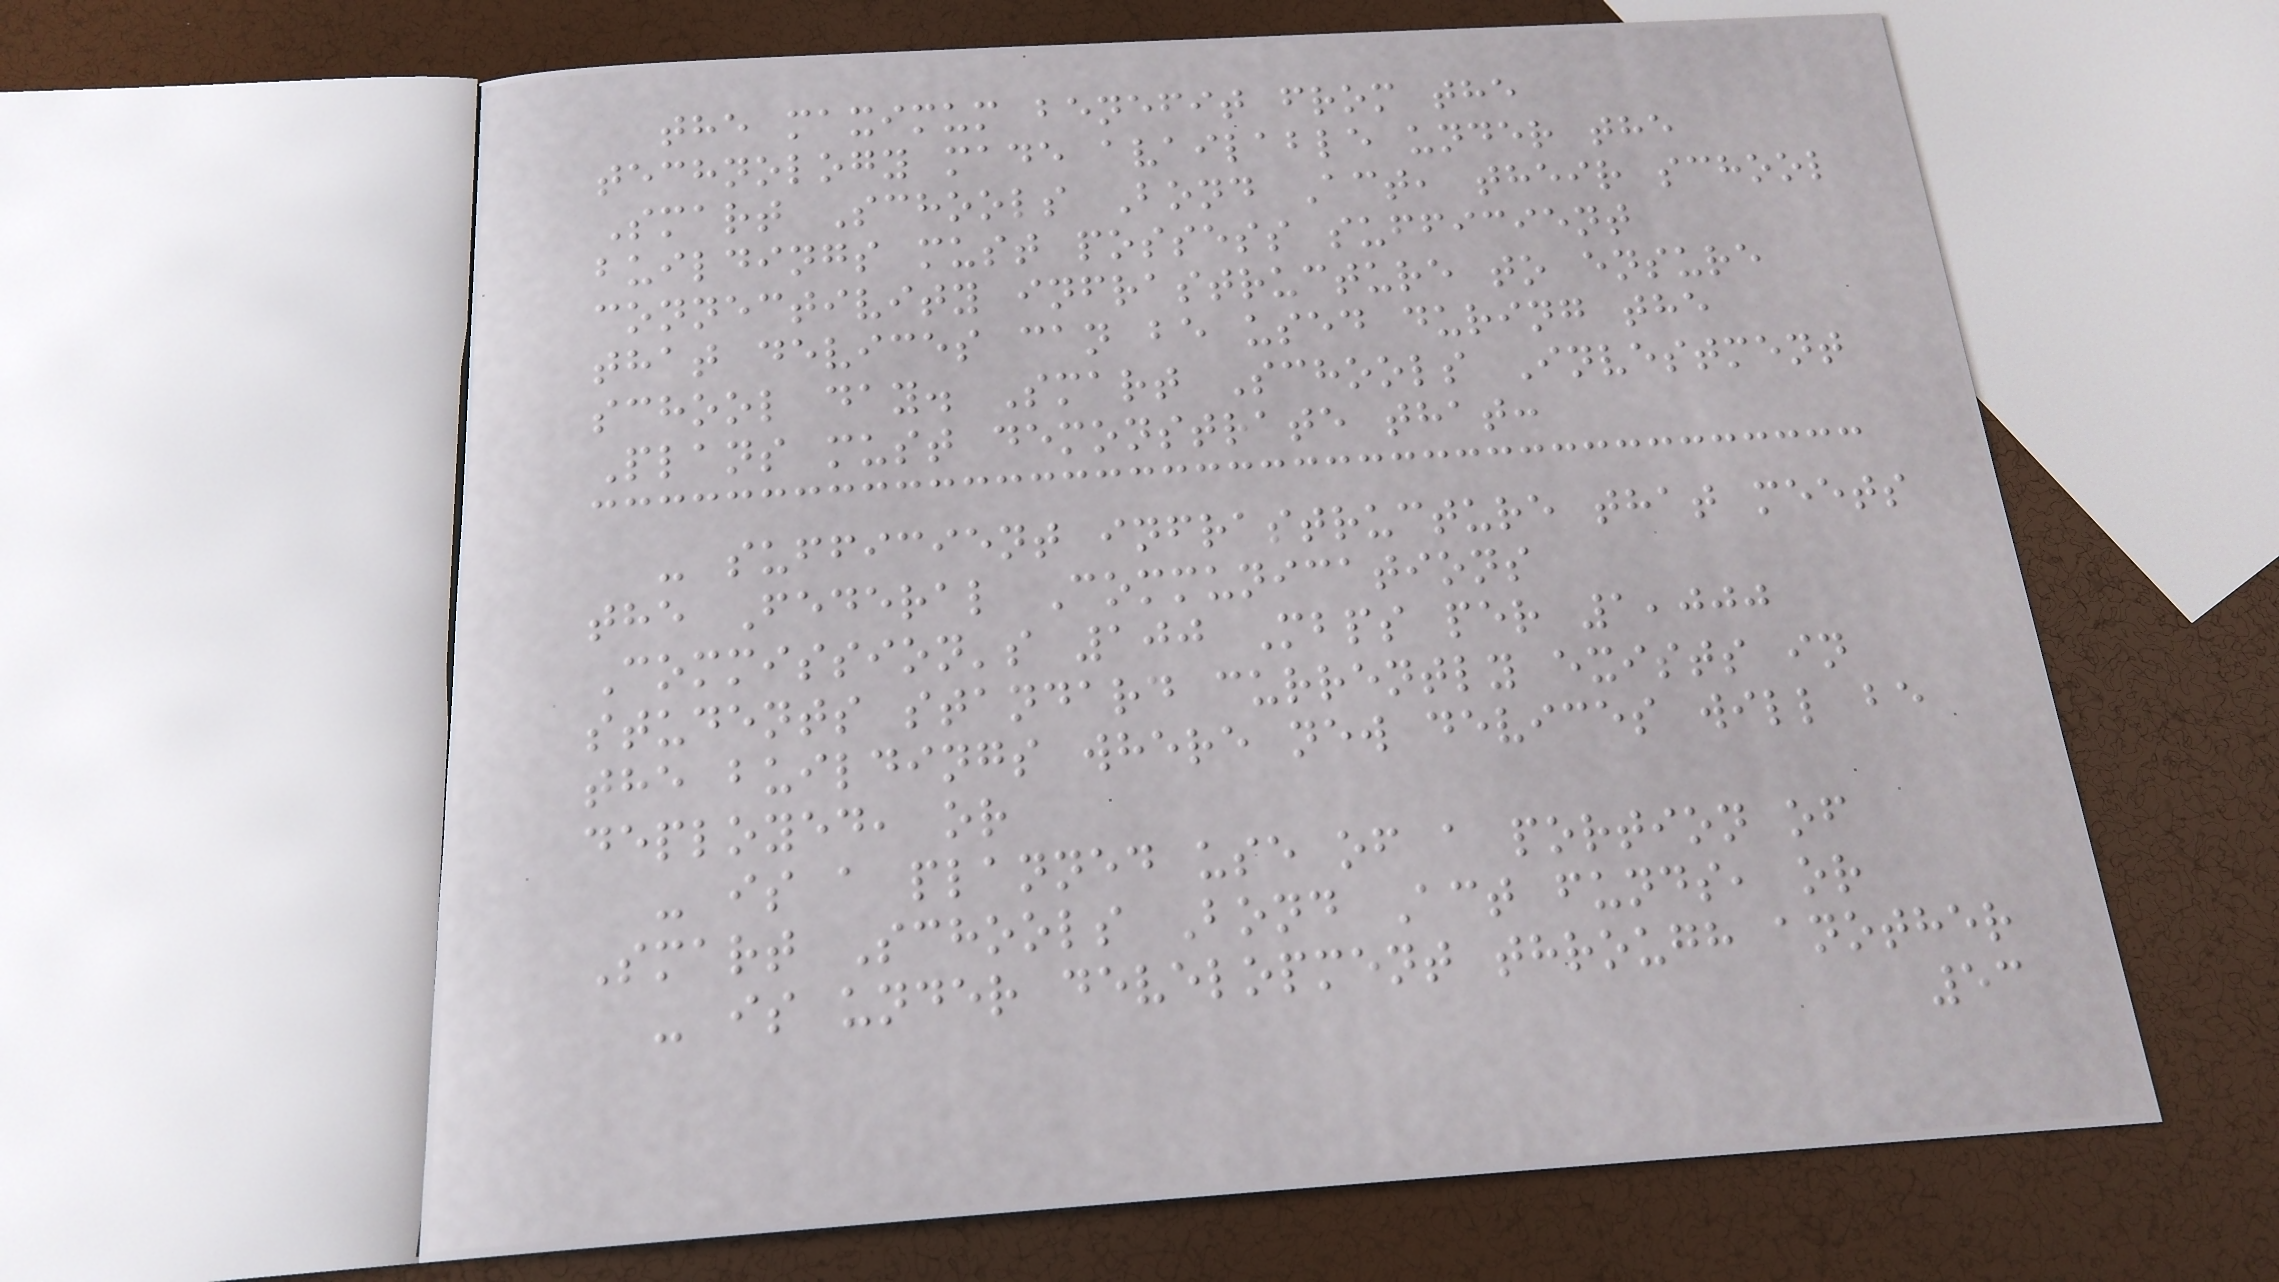the maximum benefit from the
technology made available under the
Smart Schools Bond Act, their school
buildings must possess sufficient
connectivity infrastructure to ensure
that devices can be used during the
school day. Smart Schools Investment
Plans must demonstrate that:
- sufficient infrastructure that meets
the Federal Communications
Commission's 100 Mbps per 1,000
students standard currently exists in
the buildings where new devices will be
deployed, or
- is a planned use of a portion of
Smart Schools Bond Act funds, or
- is under development through another
53
